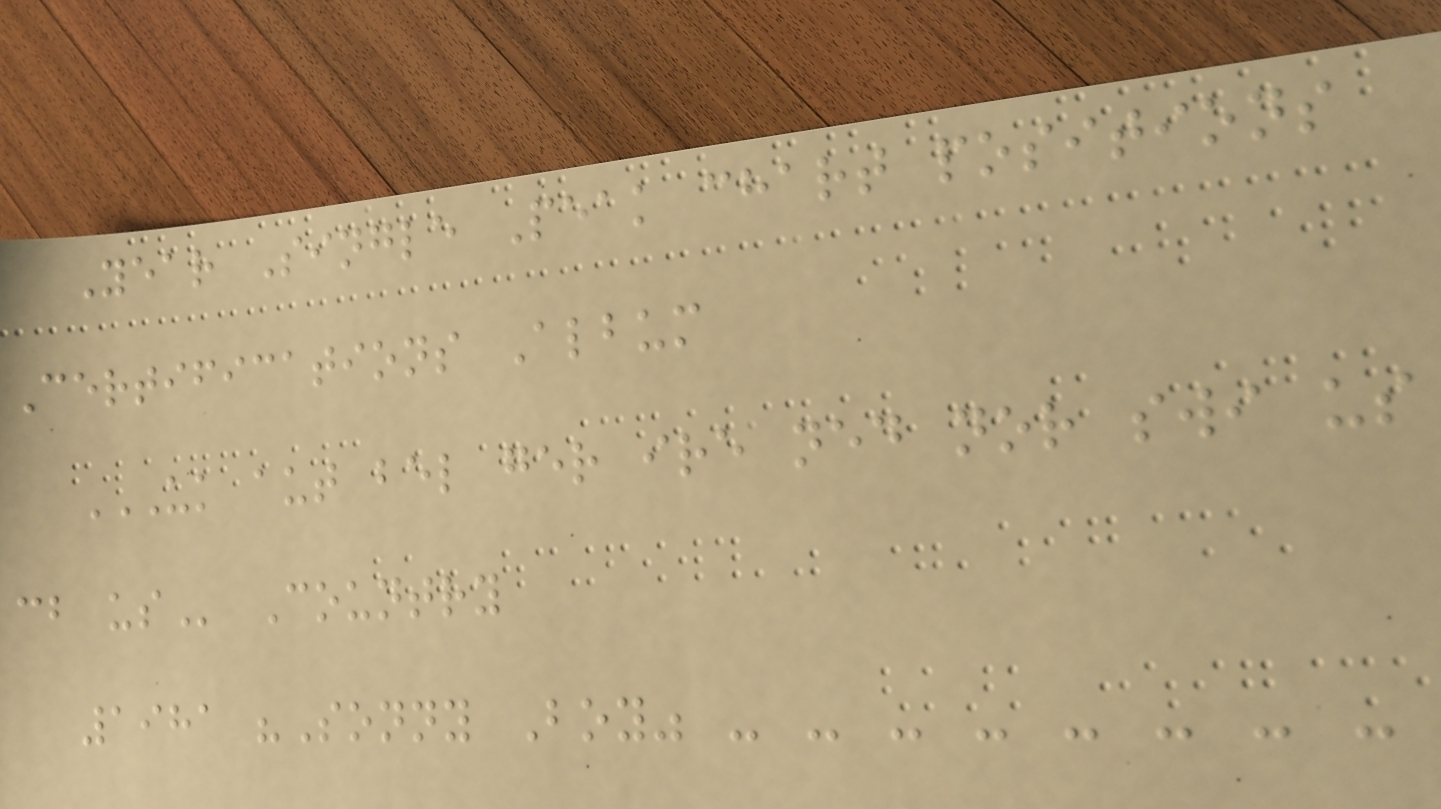Year Single Peak chart positions
Certifications Album
UK AUT BEL GER IRE NED NOR SWI US
CB US Country
1981 "Sonny Boy" - - - - - - - -
